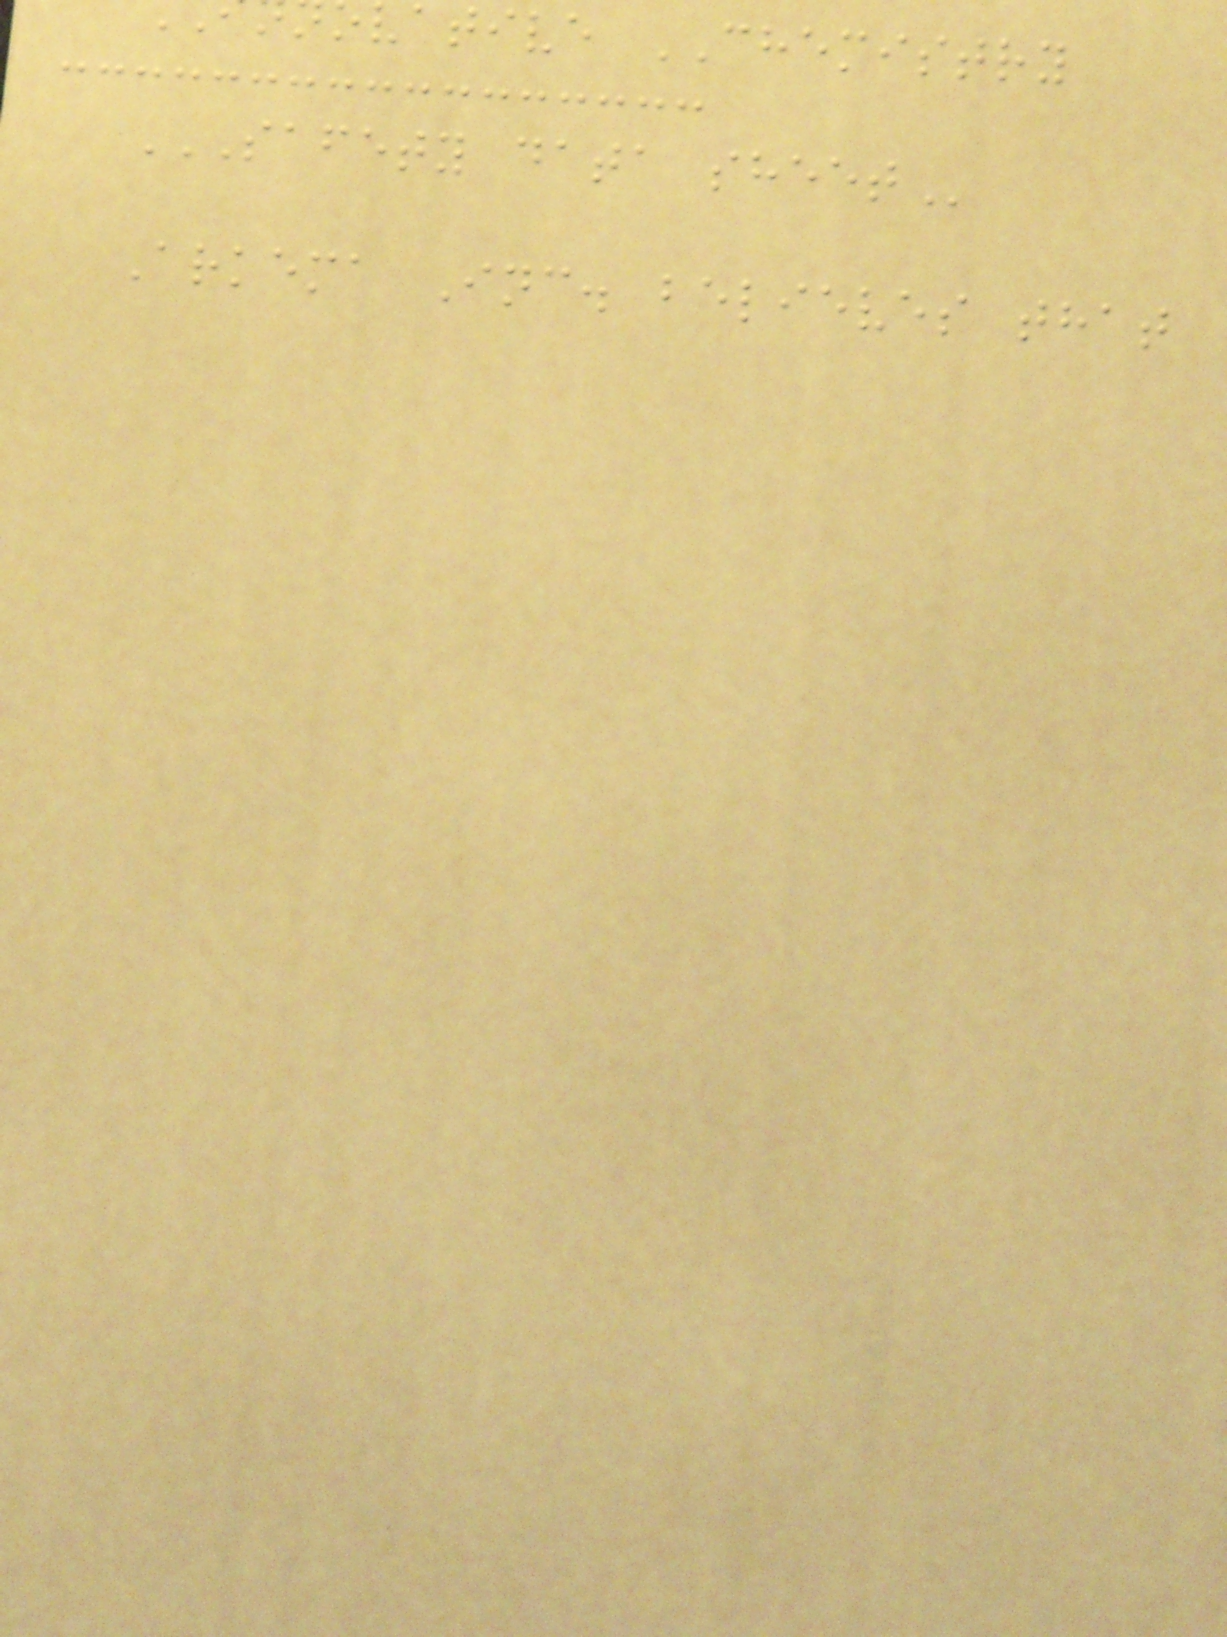ative CHEMISTRY
SAFETY DATA SHEET
Arkema Inc. believes that
